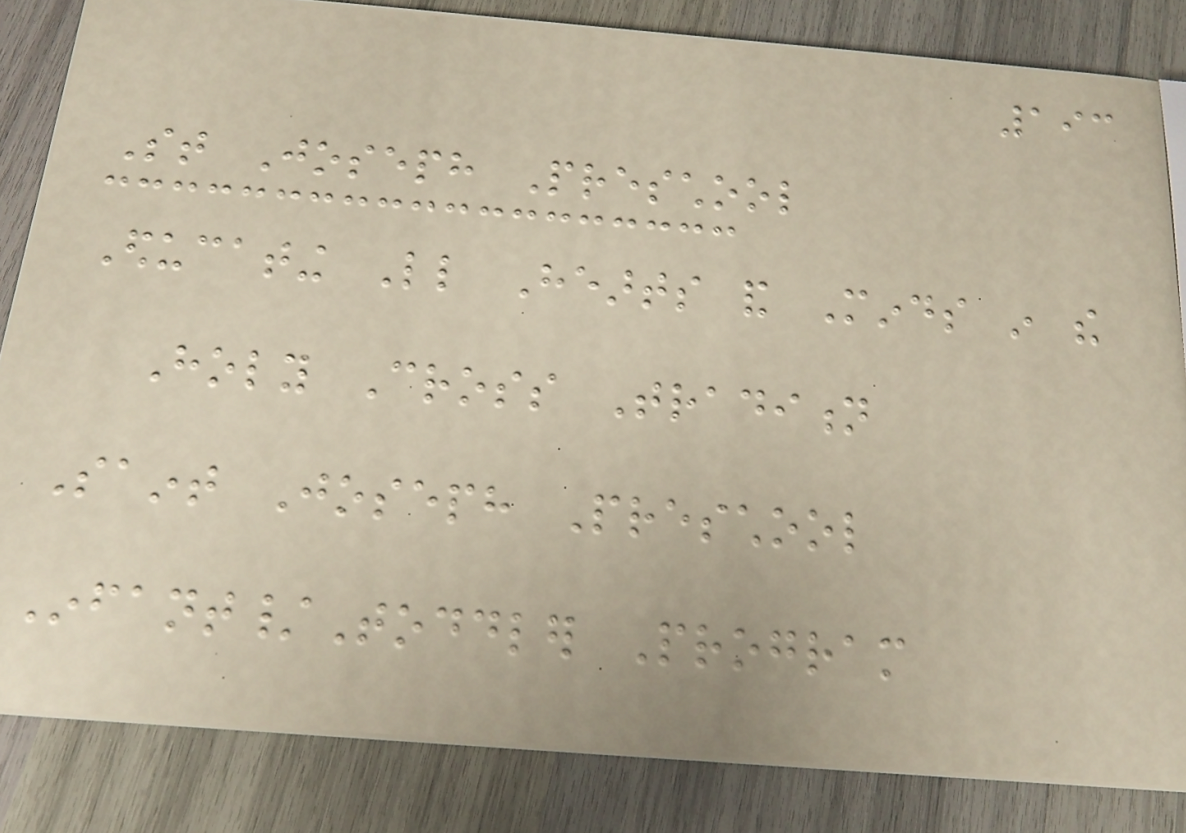193
St Joseph Preschool
Educating Little Hearts and Minds in the
Holy Cross Tradition
Saint Joseph Preschool
Infant/Toddler Program
